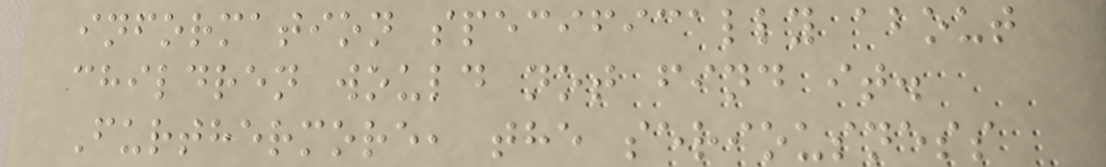information specifically about
children would not find it.
Furthermore, the seriousness
